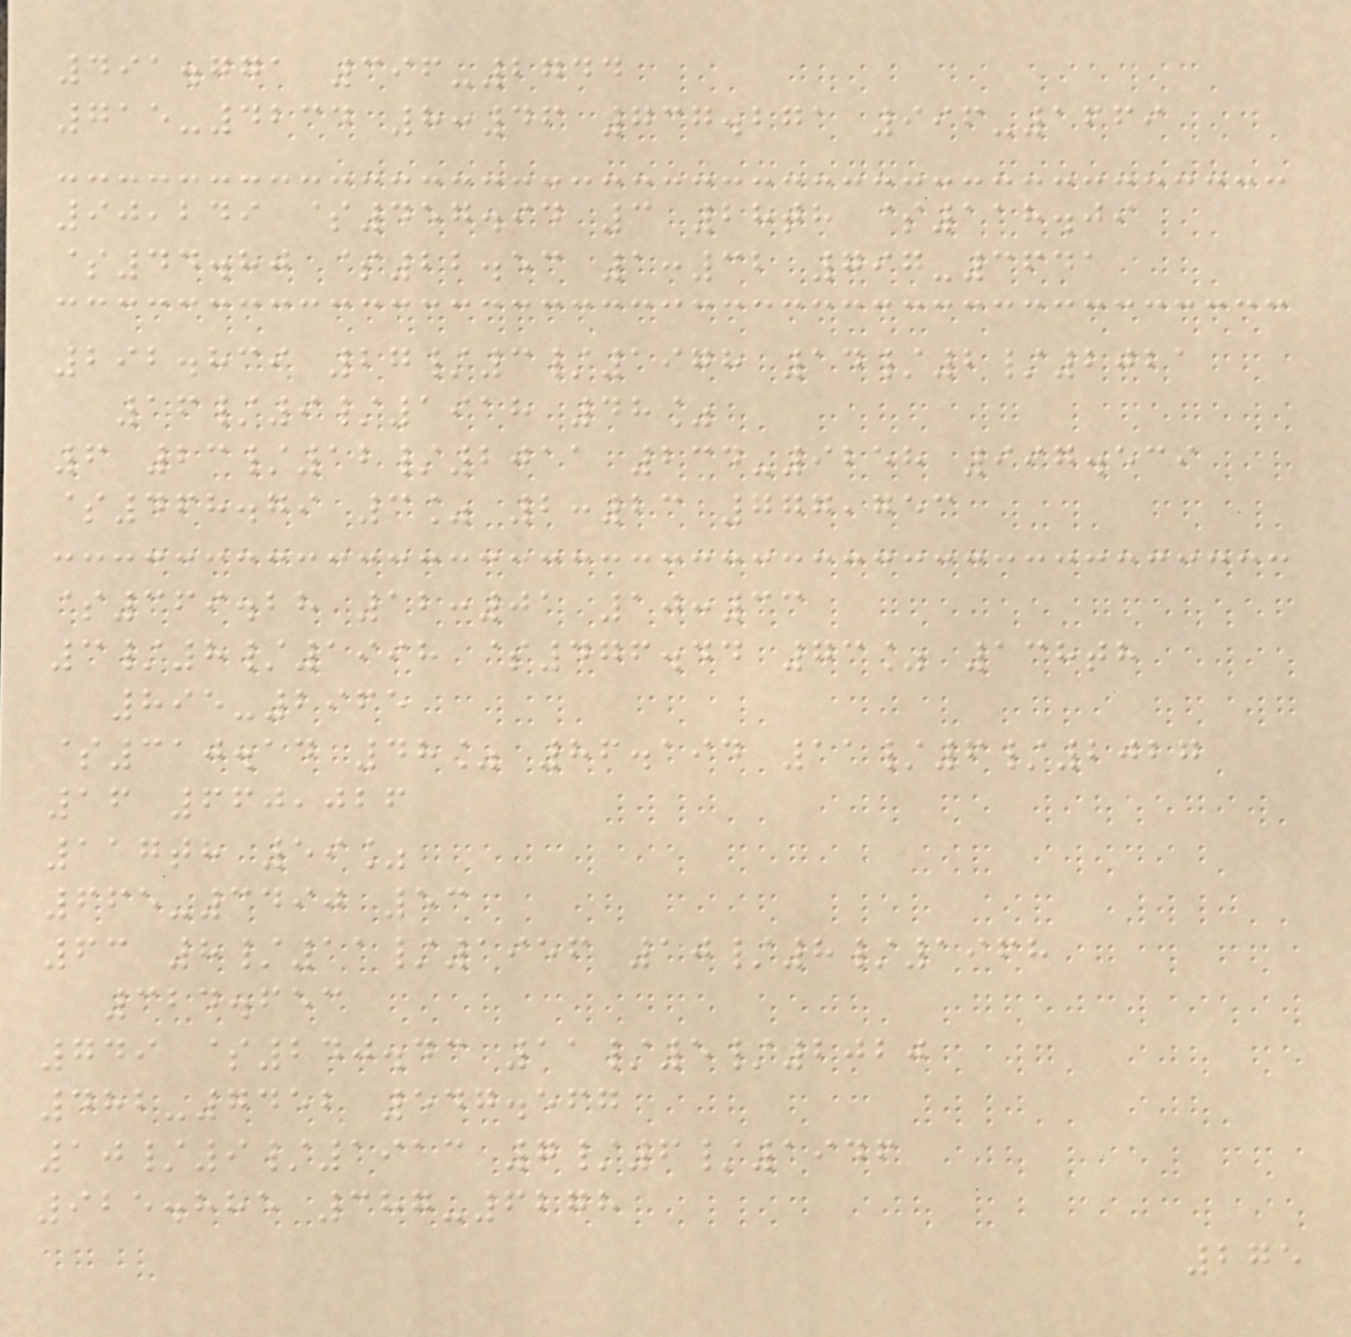491.771 396-2744
715-4234 8:46 737.271 996-1669
90,249 $457.94 3 28th $118.09
$44.80 $22.53 1:32 797-3641
292.839 27/3/1978 14/2/2021
16/9/1918 48%
6 23/12/2011 234-9258 997.539
$468.79 3% 2:23 777,753
$369.28 12:01 10:33
3/8/1998 $476.44 73% 138th
895-2965
$310.14 48% 86.194 11/6/2027
16 660,026
117th 59%
665-3490 53
63 8/11/1956 10/8/1968
324.653
749 $240.43 11/5/2020
482-7452 547.567
10/9/1913 7/6/1946
925.885 387-6278
275
